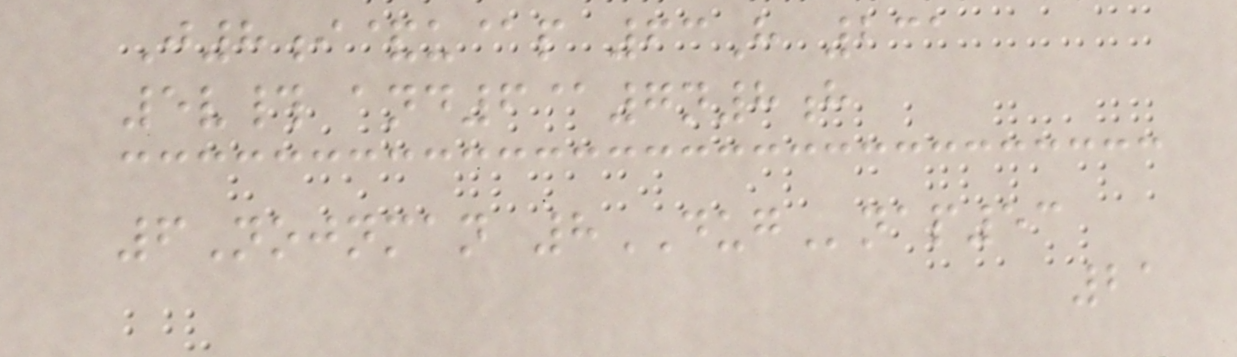J8i&u@p 63H 231
5v# and6@7n8h
6Nojnman 8DUGnap53
21
